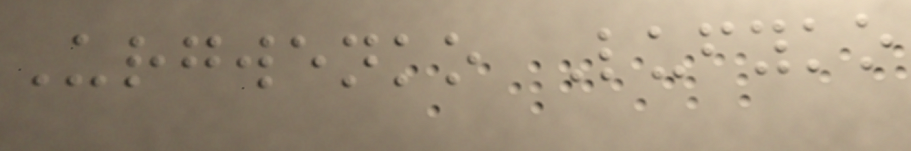Urgwenko Lufyko
